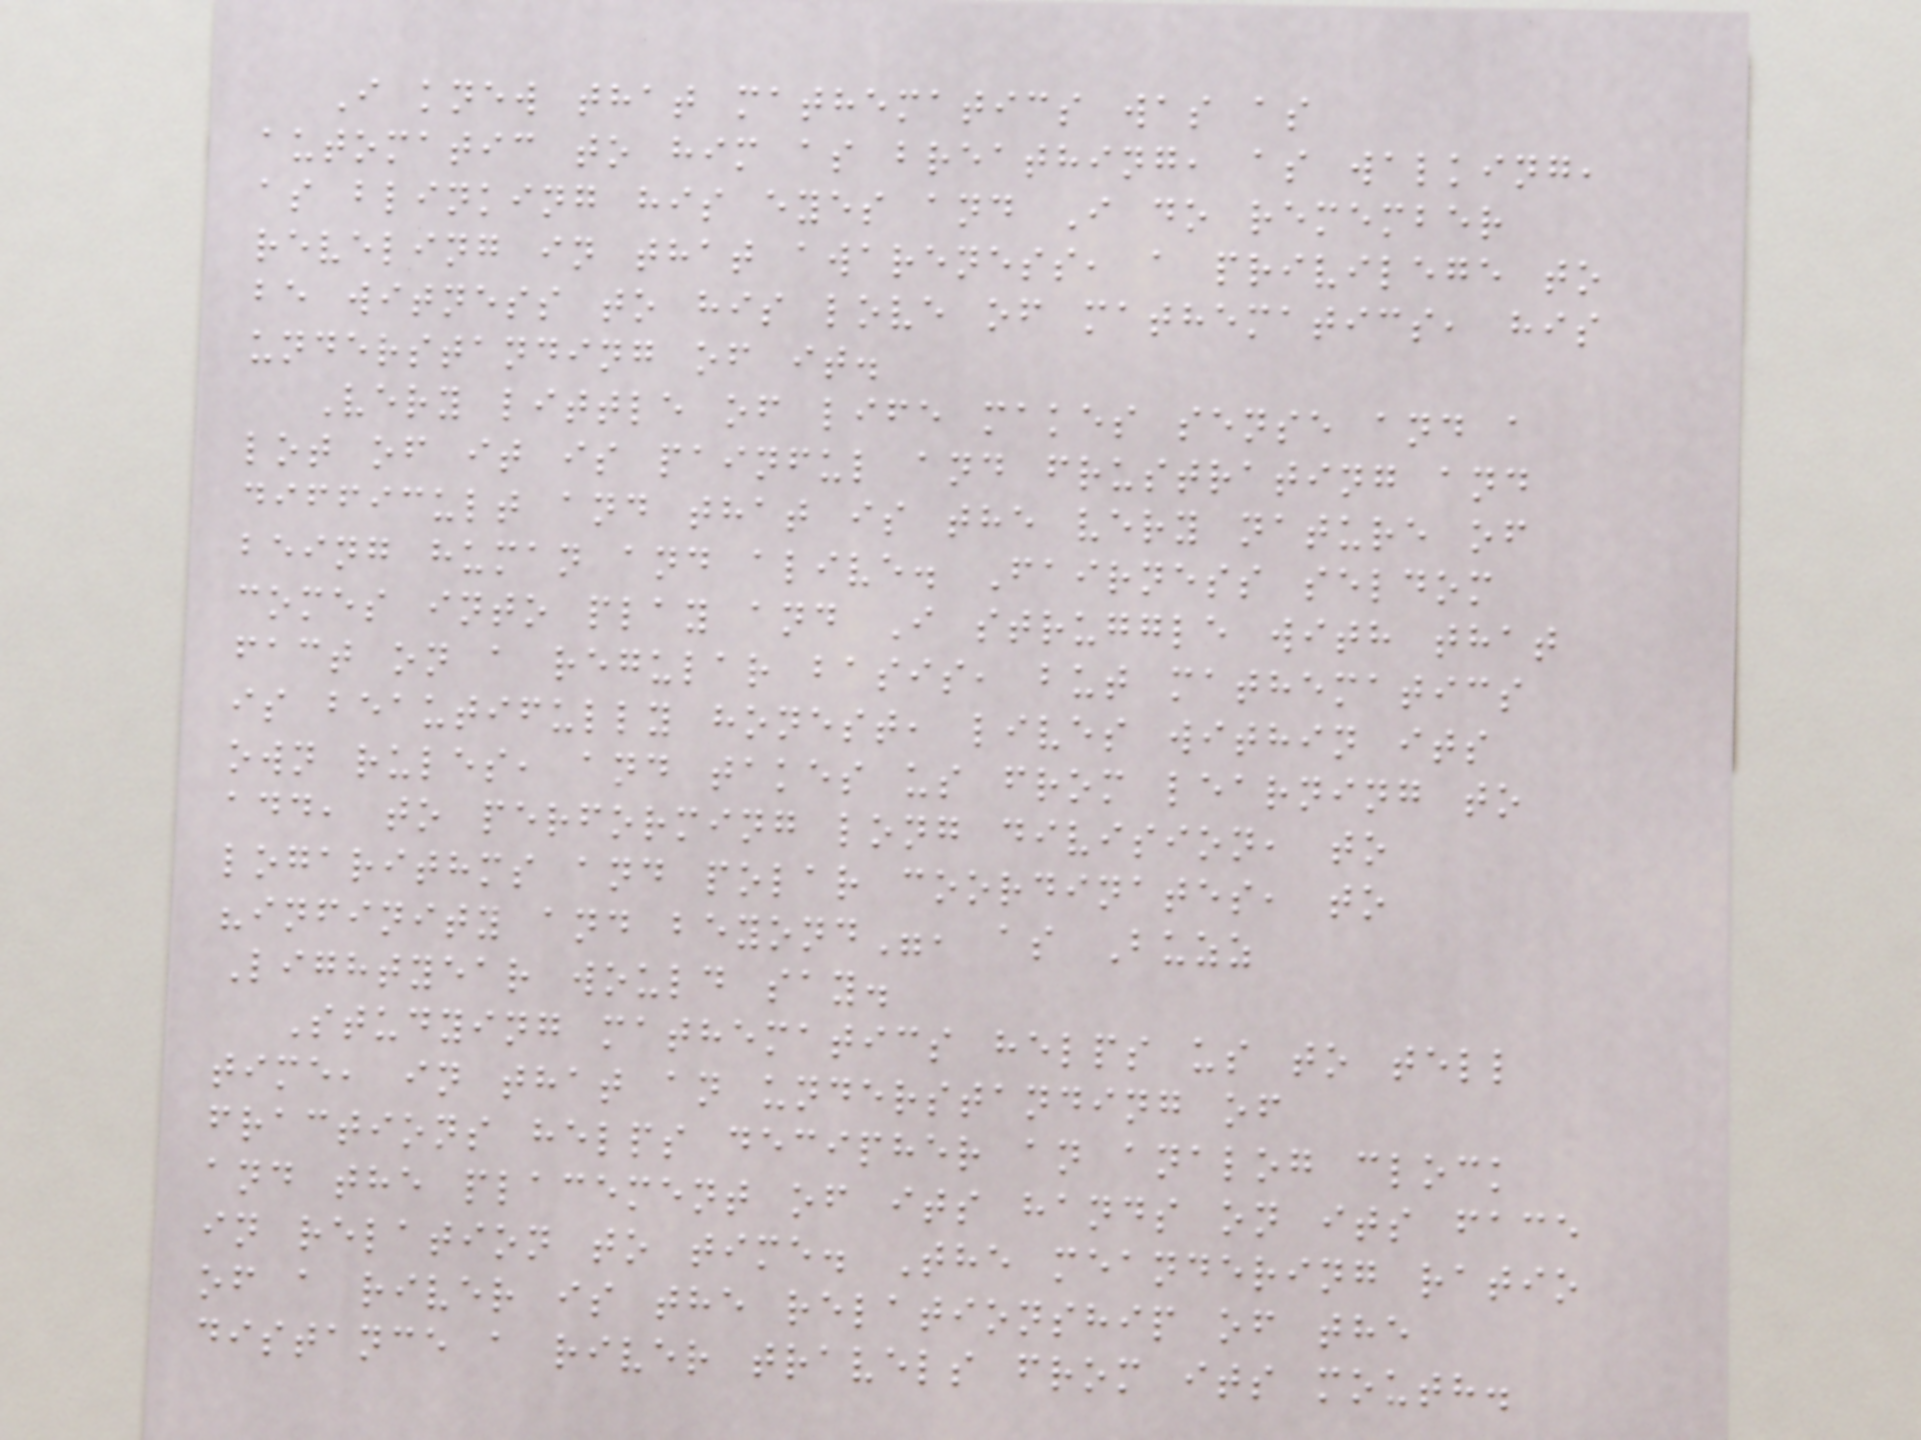I knew that mathematics was as
automatic to him as breathing, as walking,
as blinking his eyes and I do remember
reveling in that awareness, a privilege to
be witness to his love of mathematics, his
understanding of it.
Very little of life makes sense and a
lot of it is painful and frustrating and
difficult and that is the very nature of
being human and alive. Fairness seldom
comes into play and I struggle with that
fact on a regular basis, but mathematics
is beautifully honest, lives within its
own rules, and takes us from learning to
add, to performing long division, to
logarithms and polar coordinates, to
"infinity and beyond", as Buzz
Lightyear would say.
Studying mathematics helps us to tell
time, in that an understanding of
fractions helps decipher an analog clock
and the placement of its hands on its face
in relation to time. The meandering ratio
of a river is the relationship of the
distance a river travels from its mouth.
